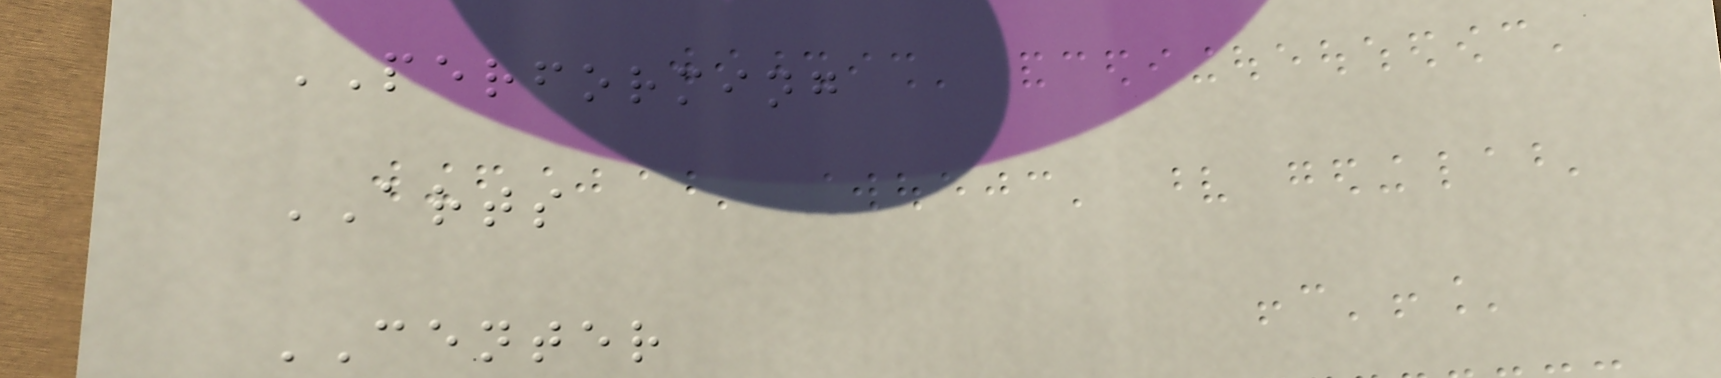PERFORMING
ARTS
CENTER
